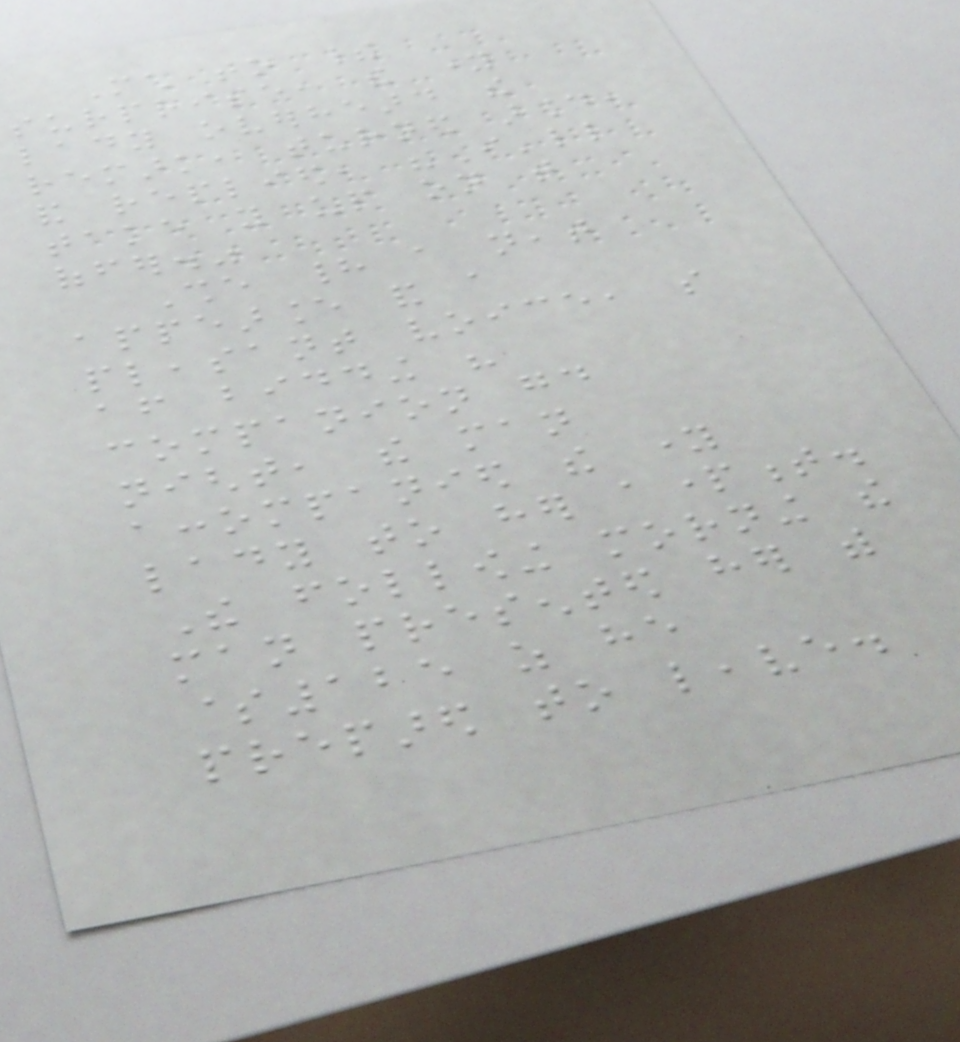Much to their
surprise, the young
lady overheard the
remark, turned around,
and replied, "I'll
take you up on that
offer."
She had a neat
appearance and a
pleasant voice, so
after bidding his
companion good
night, the man
accompanied the young
lady to her apartment.
The following morning the
man presented her with
$125 as he
prepared to leave.
